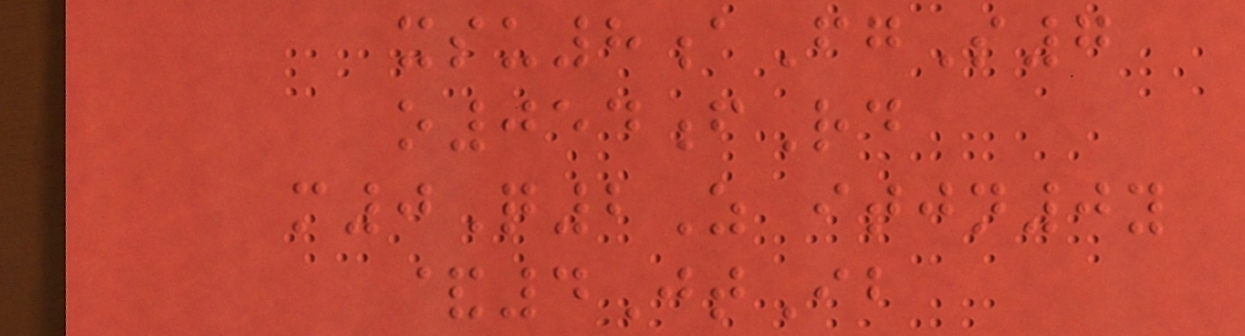xsu8aFgS7
o054fRd
m0Q2Z itjn0y
&4JtIb
